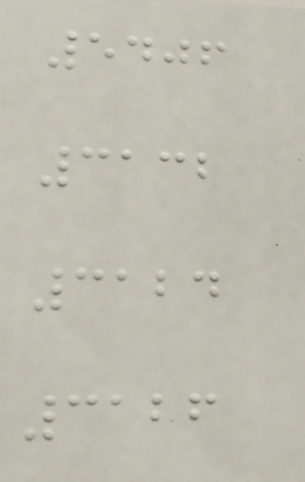5406
3132
3124
3126
